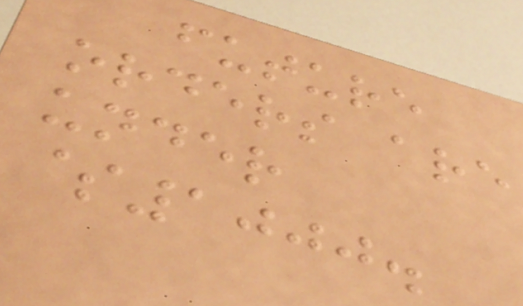future
orders are
under
$1000.
